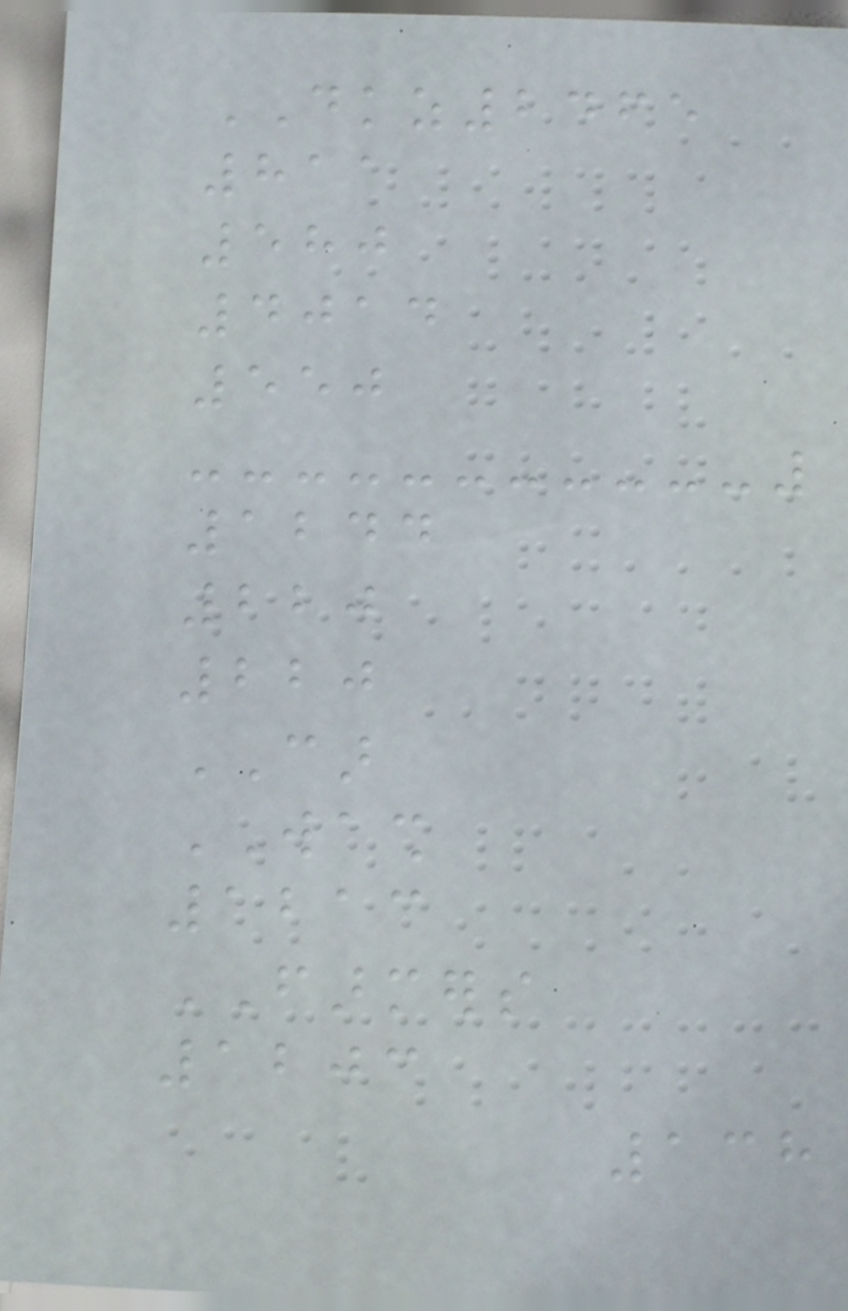DKZ2465
811
580
4014
550
1244
220
220
CAR
WASH
1213
FARMERS
1203
138
